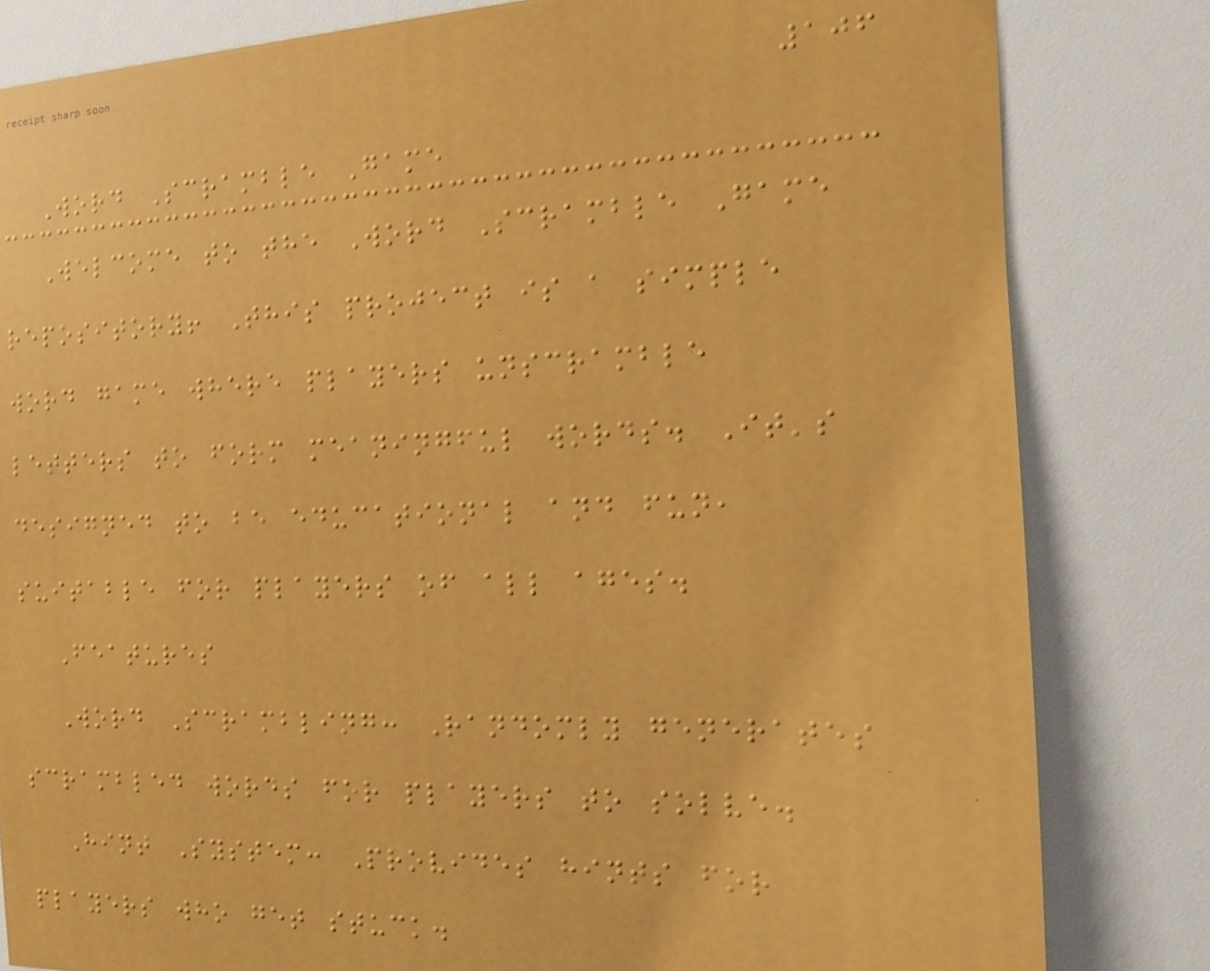106
Word Scramble Game
Welcome to the Word Scramble Game
repository! This project is a simple
word game where players unscramble
letters to form meaningful words. It's
designed to be educational and fun,
suitable for players of all ages.
Features
Word Scrambling: Randomly generates
scrambled words for players to solve.
Hint System: Provides hints for
players who get stuck.
